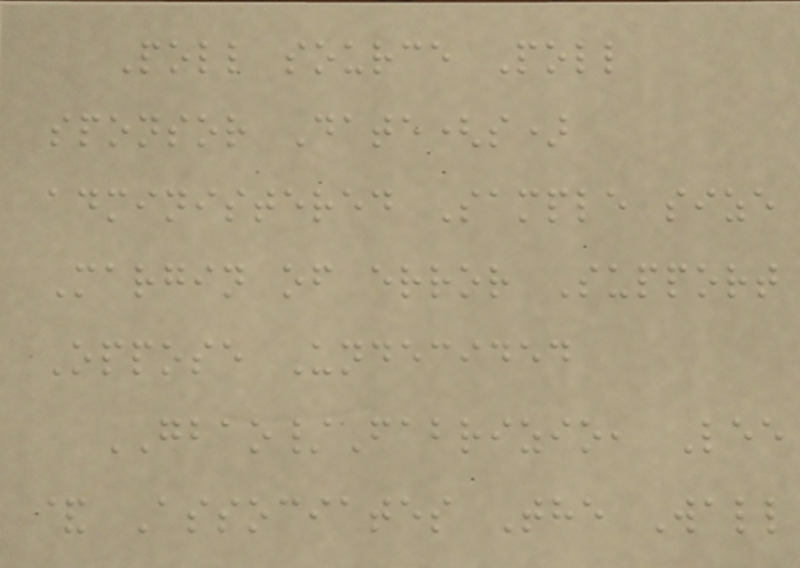Poll source Poll
sponsor Date(s)
administered Sample size
Margin of error Support
Oppose Undecided
GBAO/Fabrizio, Lee
& Associates The Wall
